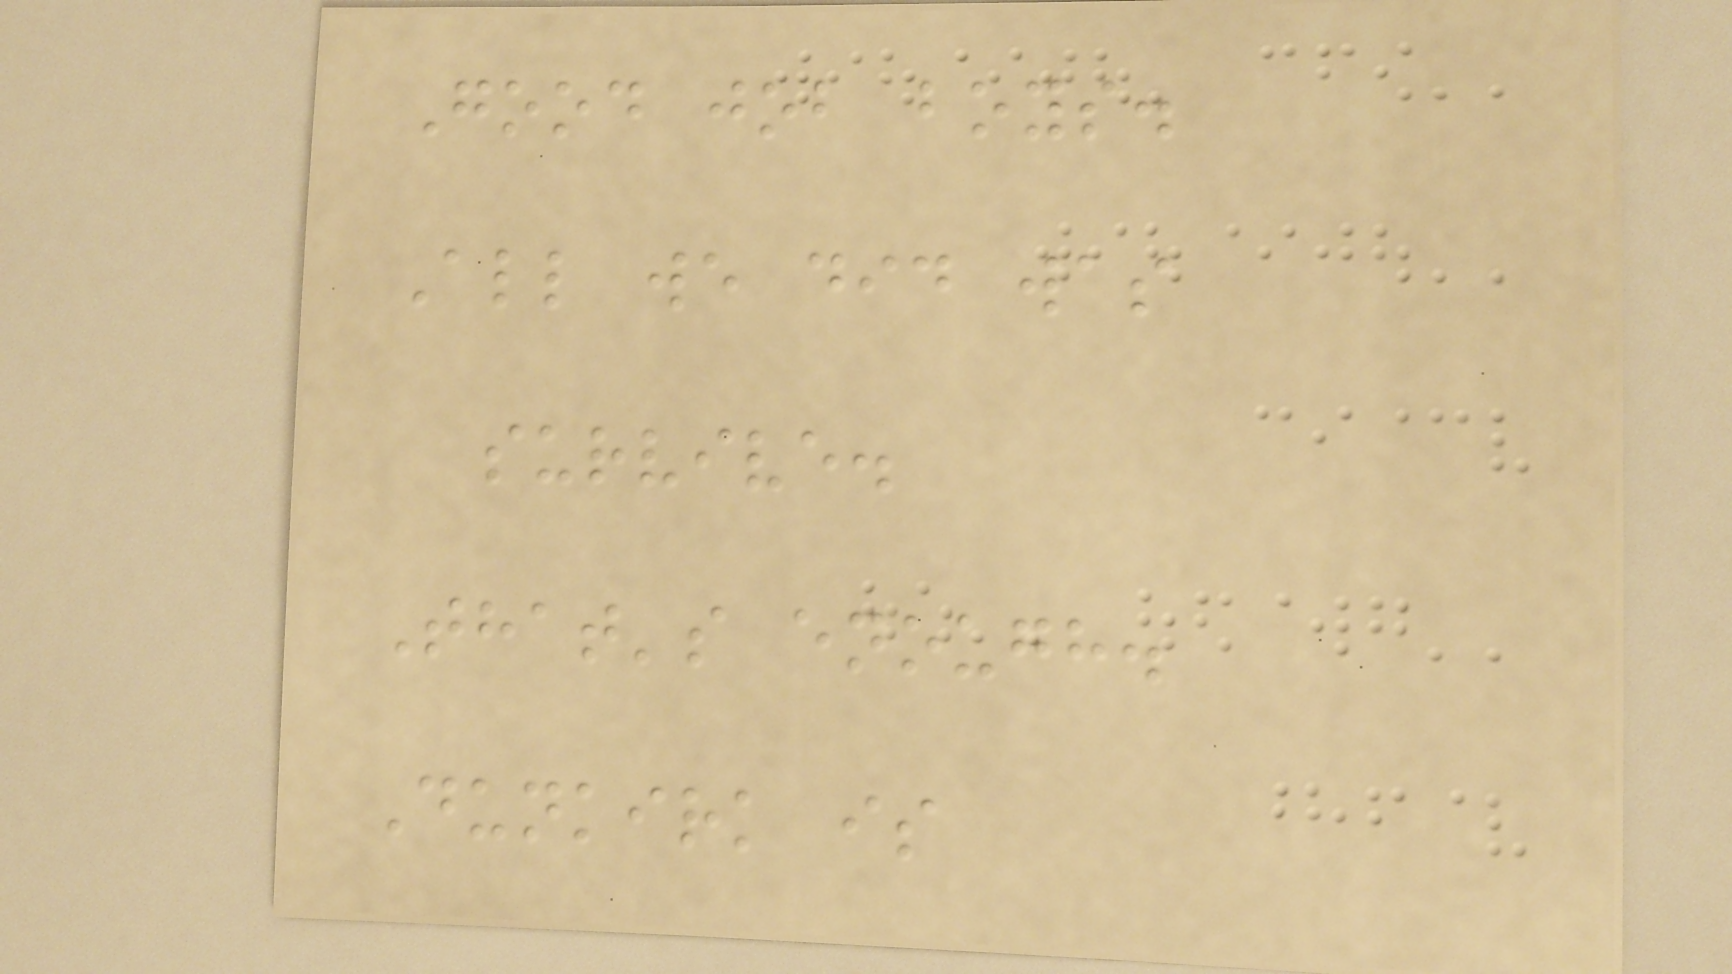Good job boys.
All we did was
survive.
That's enough.
Dunkirk is
